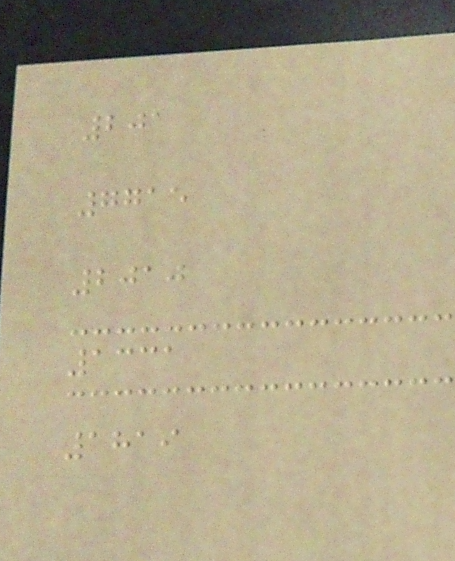201
7715
2010
1331
1819
